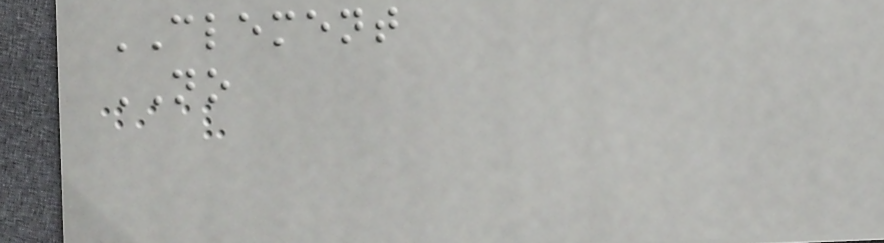CLEMENT
NO
